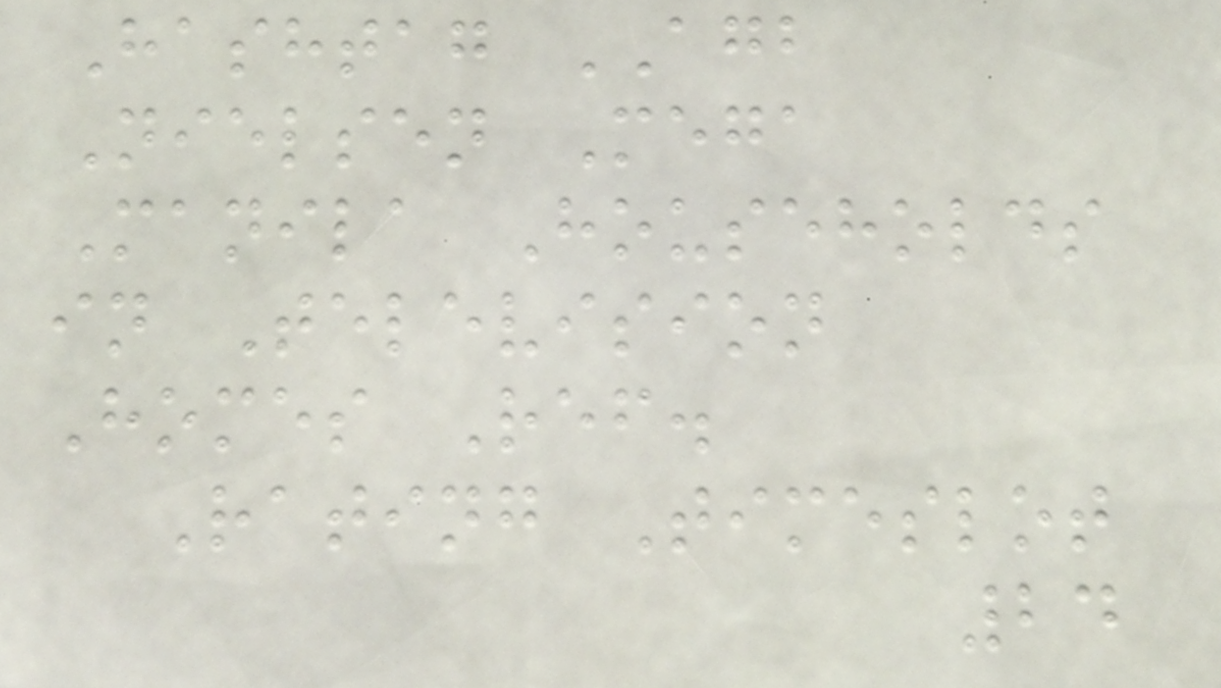Hashtag AGB
Nielsen Mega
Manila Households
in Television
Homes Ref.
Rating Timeslot
24
